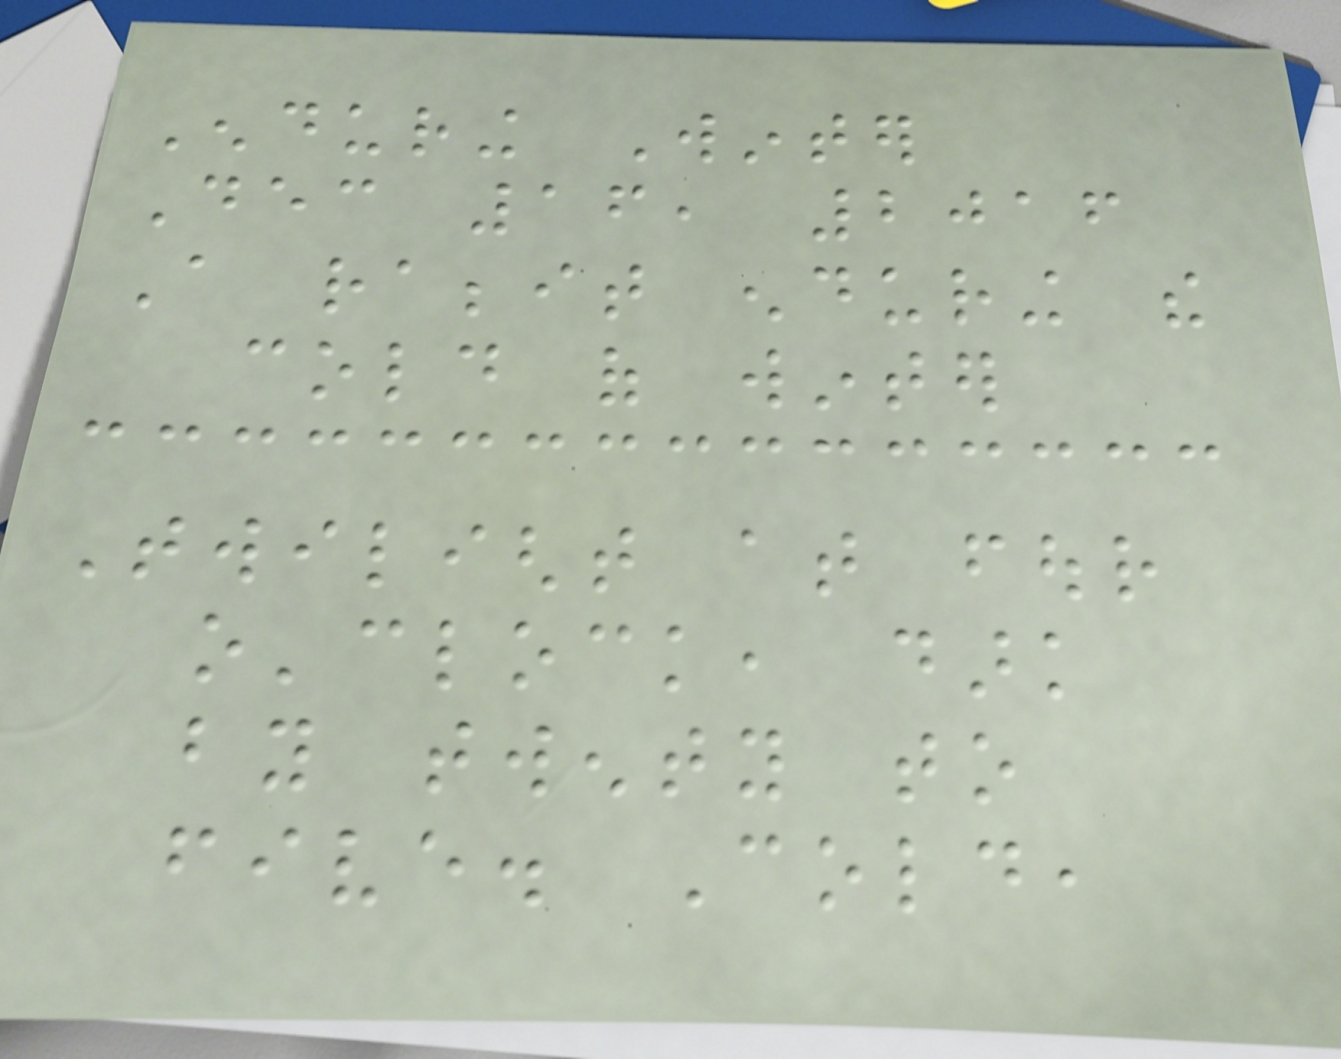Enduring Winter
Dec 16, 2016
A rabbit enduring the
cold of winter
Twilight at four
o'clock, dark
by twenty to
five. Cold,
